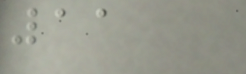11
